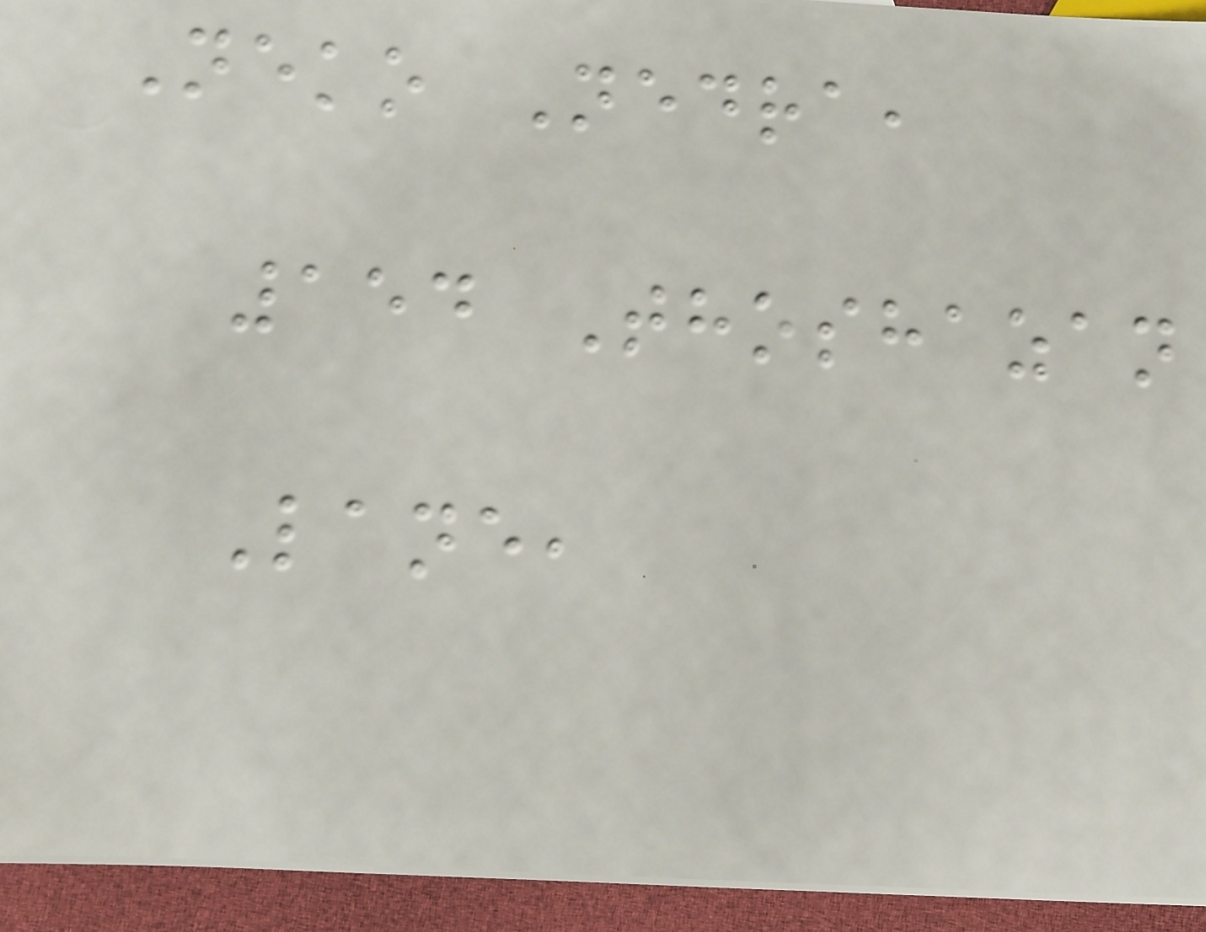Neko Nedra,
154 Thoshazan
Lane,
